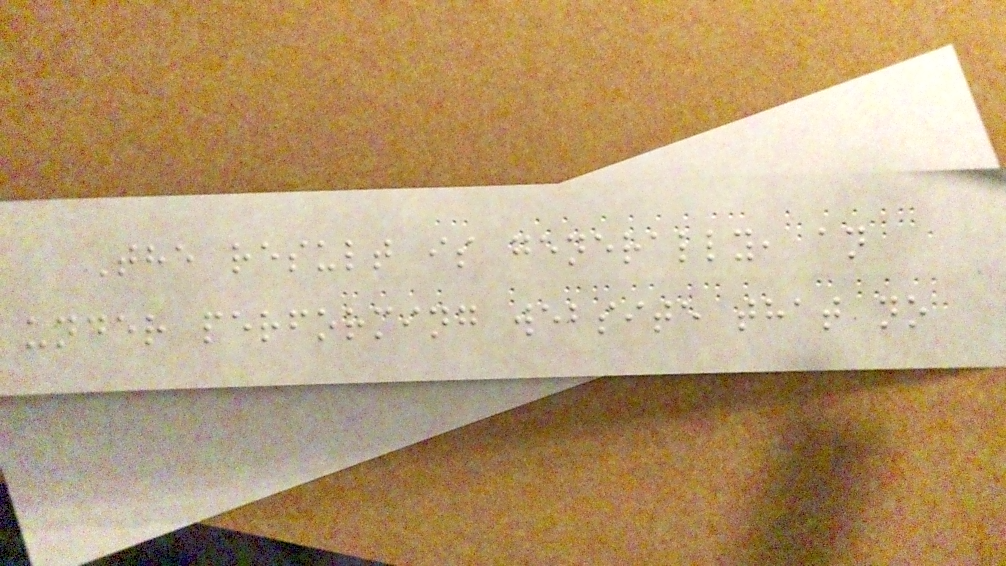The result is generally, an
under performing website that no
